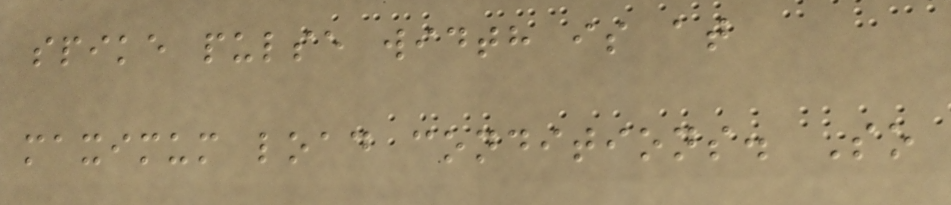spike pulse width is at
maximum load conditions. So
